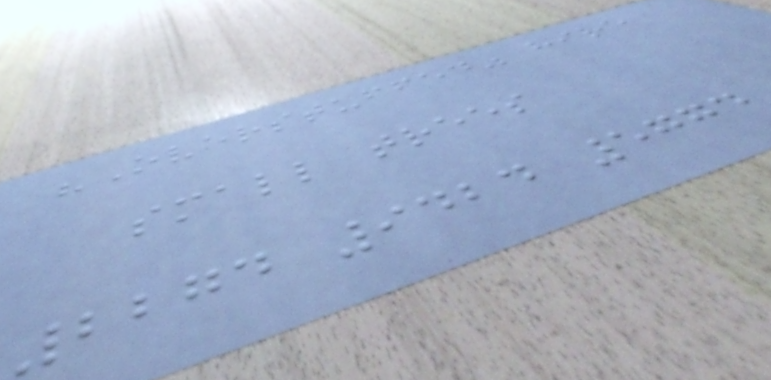"Overstuffed" hire
small trees
2274 9424 5774
